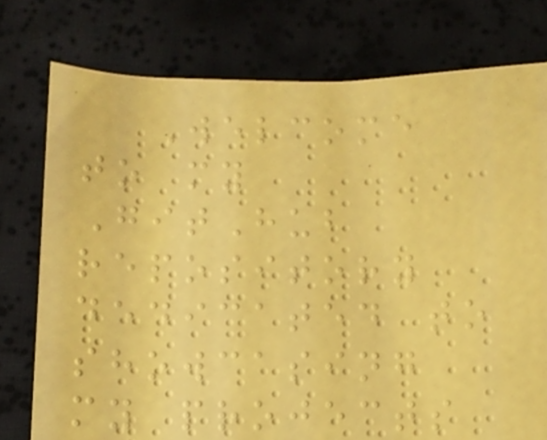Welcome
to my
GitHub
repository
dedicated to
showcasing
my projects
